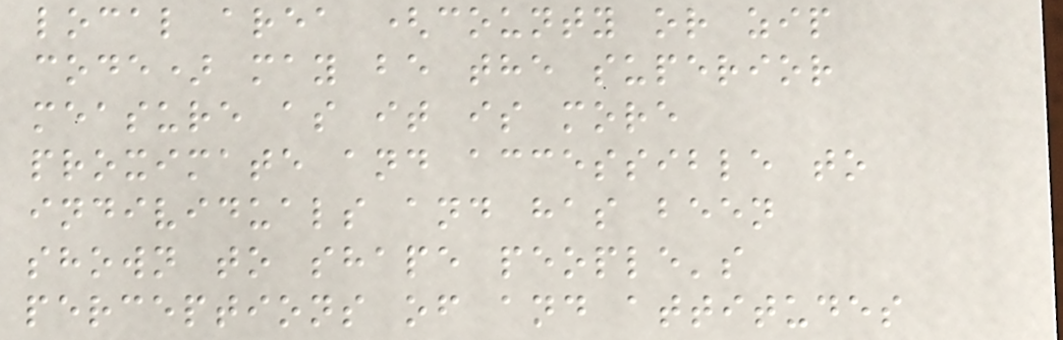local area (county or zip
code) may be the superior
measure as it is more
proximate and accessible to
individuals and has been
shown to shape people's
perceptions of and attitudes
